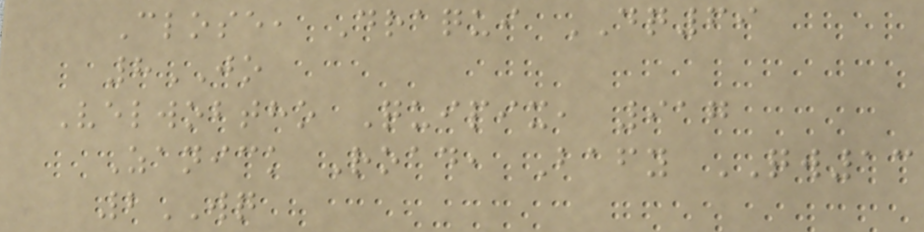Close, Draqui DQ69
8JO
Velwobtho Quipix, 917
Zanick Road, Bafy QW13
2WQ
